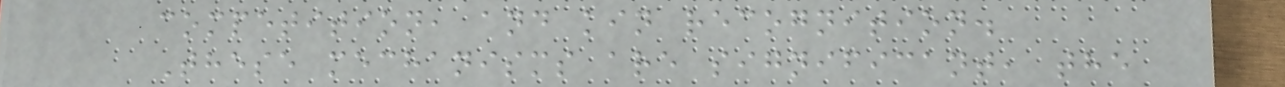competition, and kin recognition.
These mechanisms are significant, the
